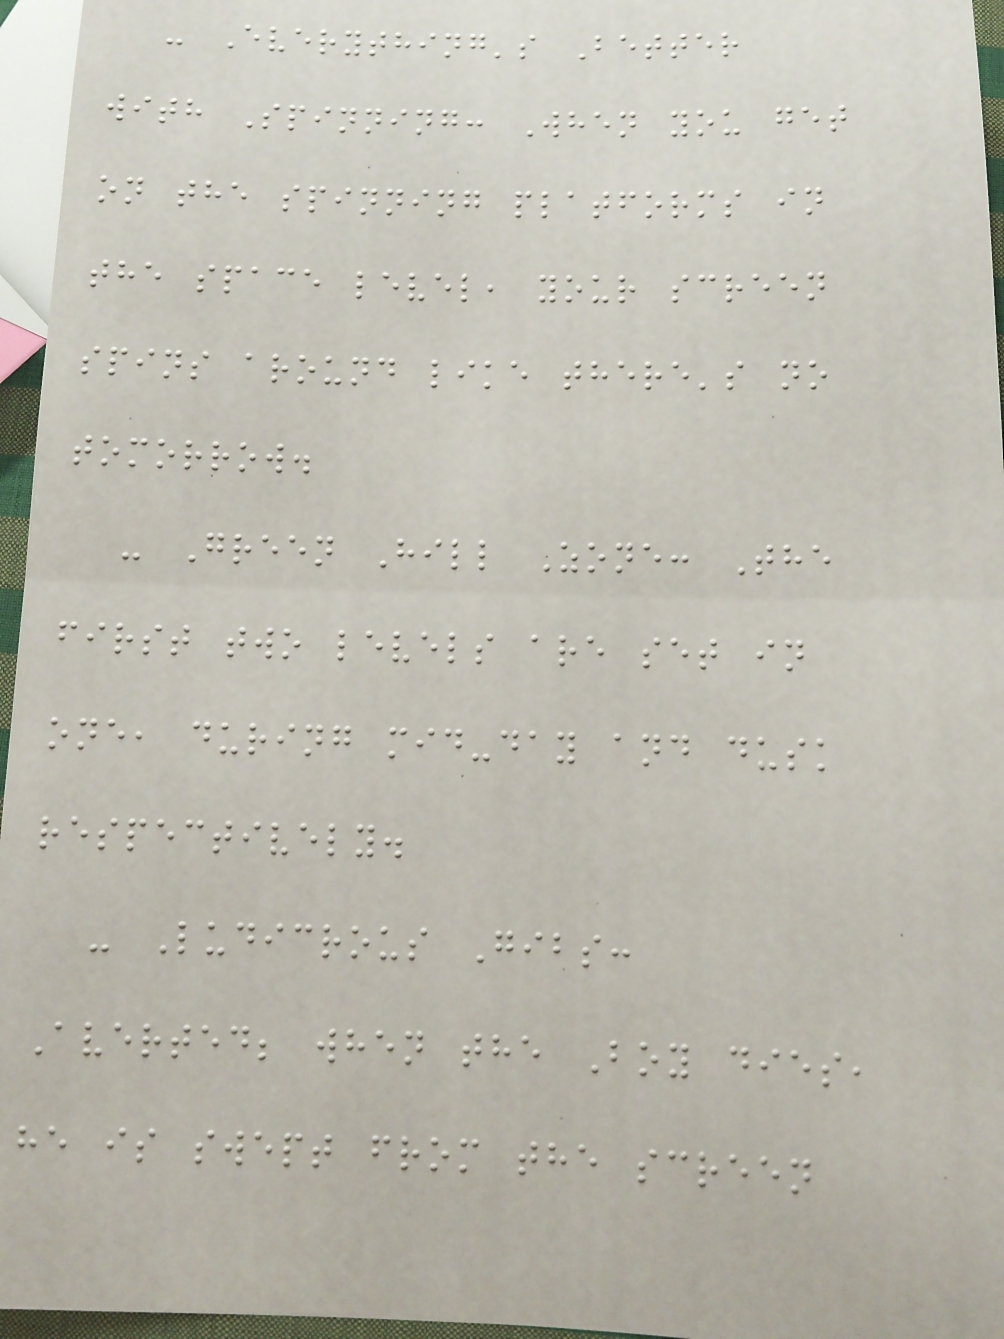- Everything's Better
with Spinning: When you get
on the spinning platforms in
the space level, your screen
spins around like there's no
tomorrow.
- Green Hill Zone: The
first two levels are set in
one, during mid-day and dusk
respectively.
- Ludicrous Gibs:
Averted; when the Boy dies,
he is swept from the screen
